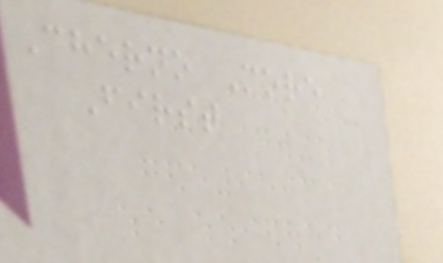Cherno More
First
